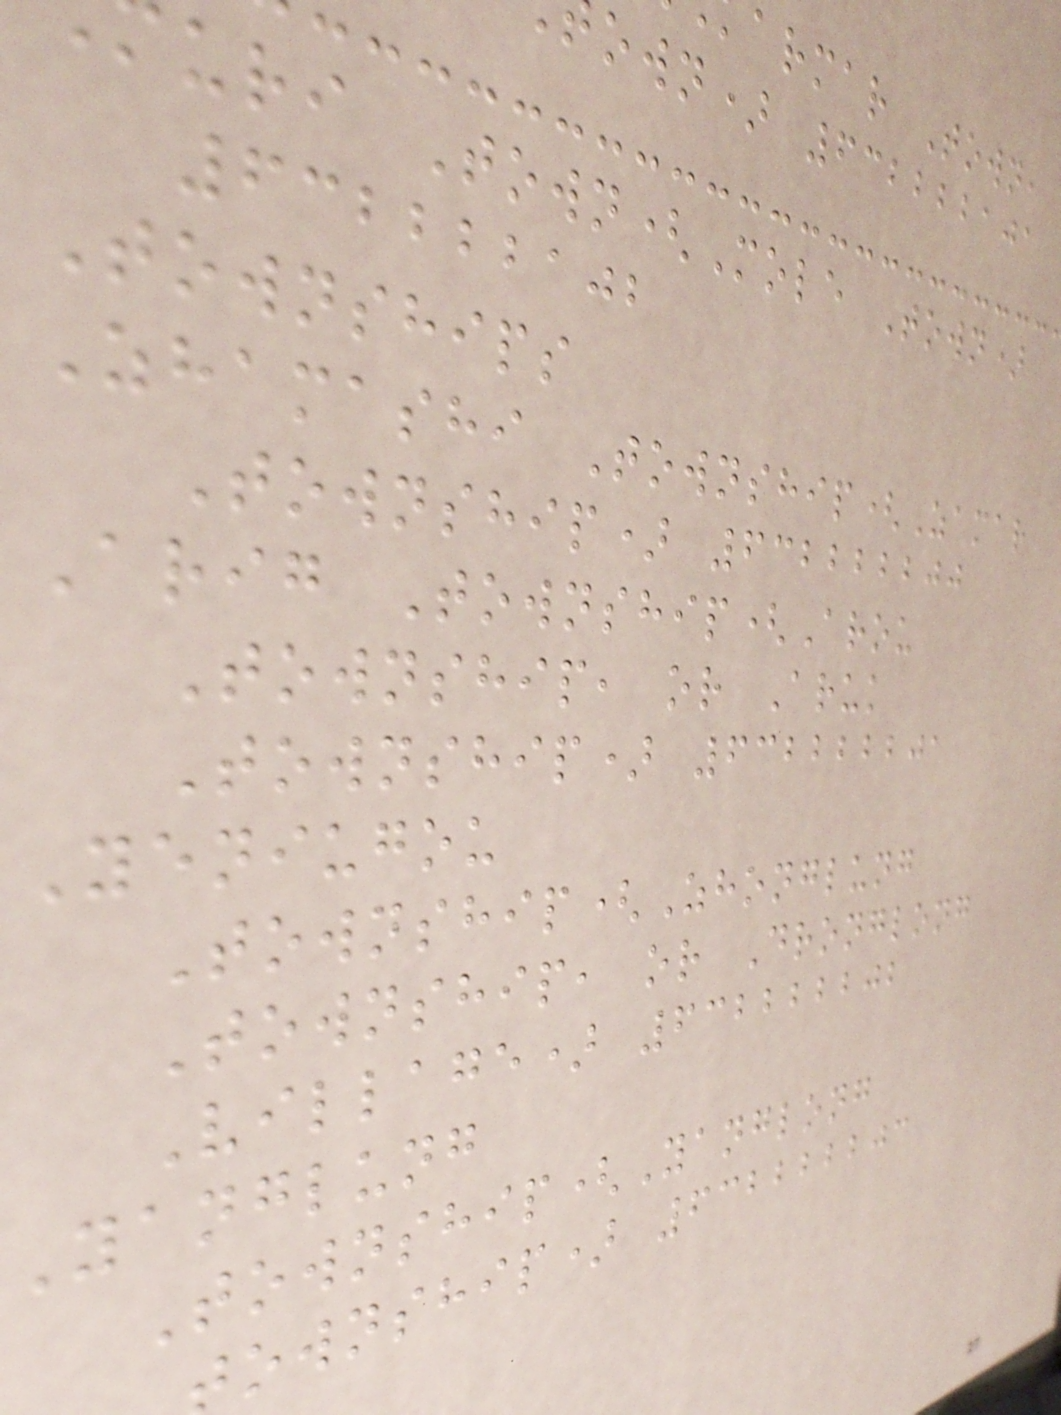armar Town,
own) 632222101
uri Town(Mole Town)
632222102
Townships
Zhamashi Township(Zamar
Township) 632222200
Arig Township(Arou
Township, or Aruk
Township) 632222201
Yeniugou
Township(Zhonglung
Township, or Dronglong
Village) 632222202
Yanglung
Township(Yanglong
ownship) 632222203
